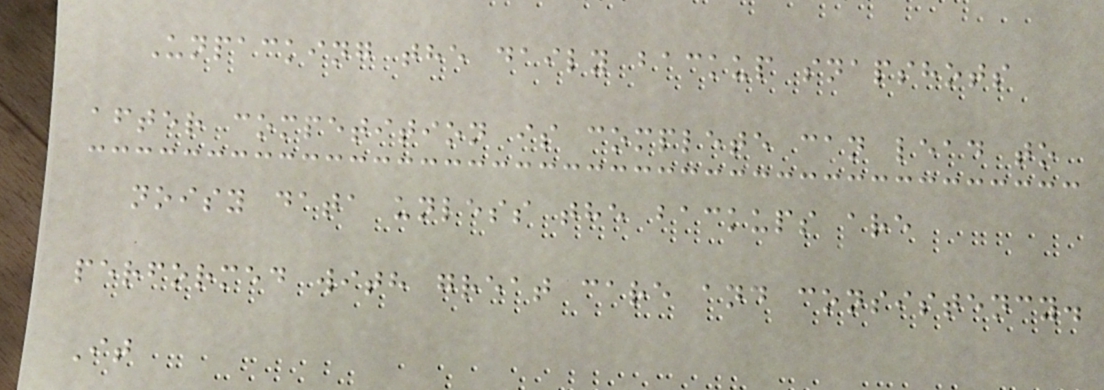Unpacking the daily backup snapshots
after competition is complete can lead to
noisy data unless the backups are
performed with great care and consistency.
It
